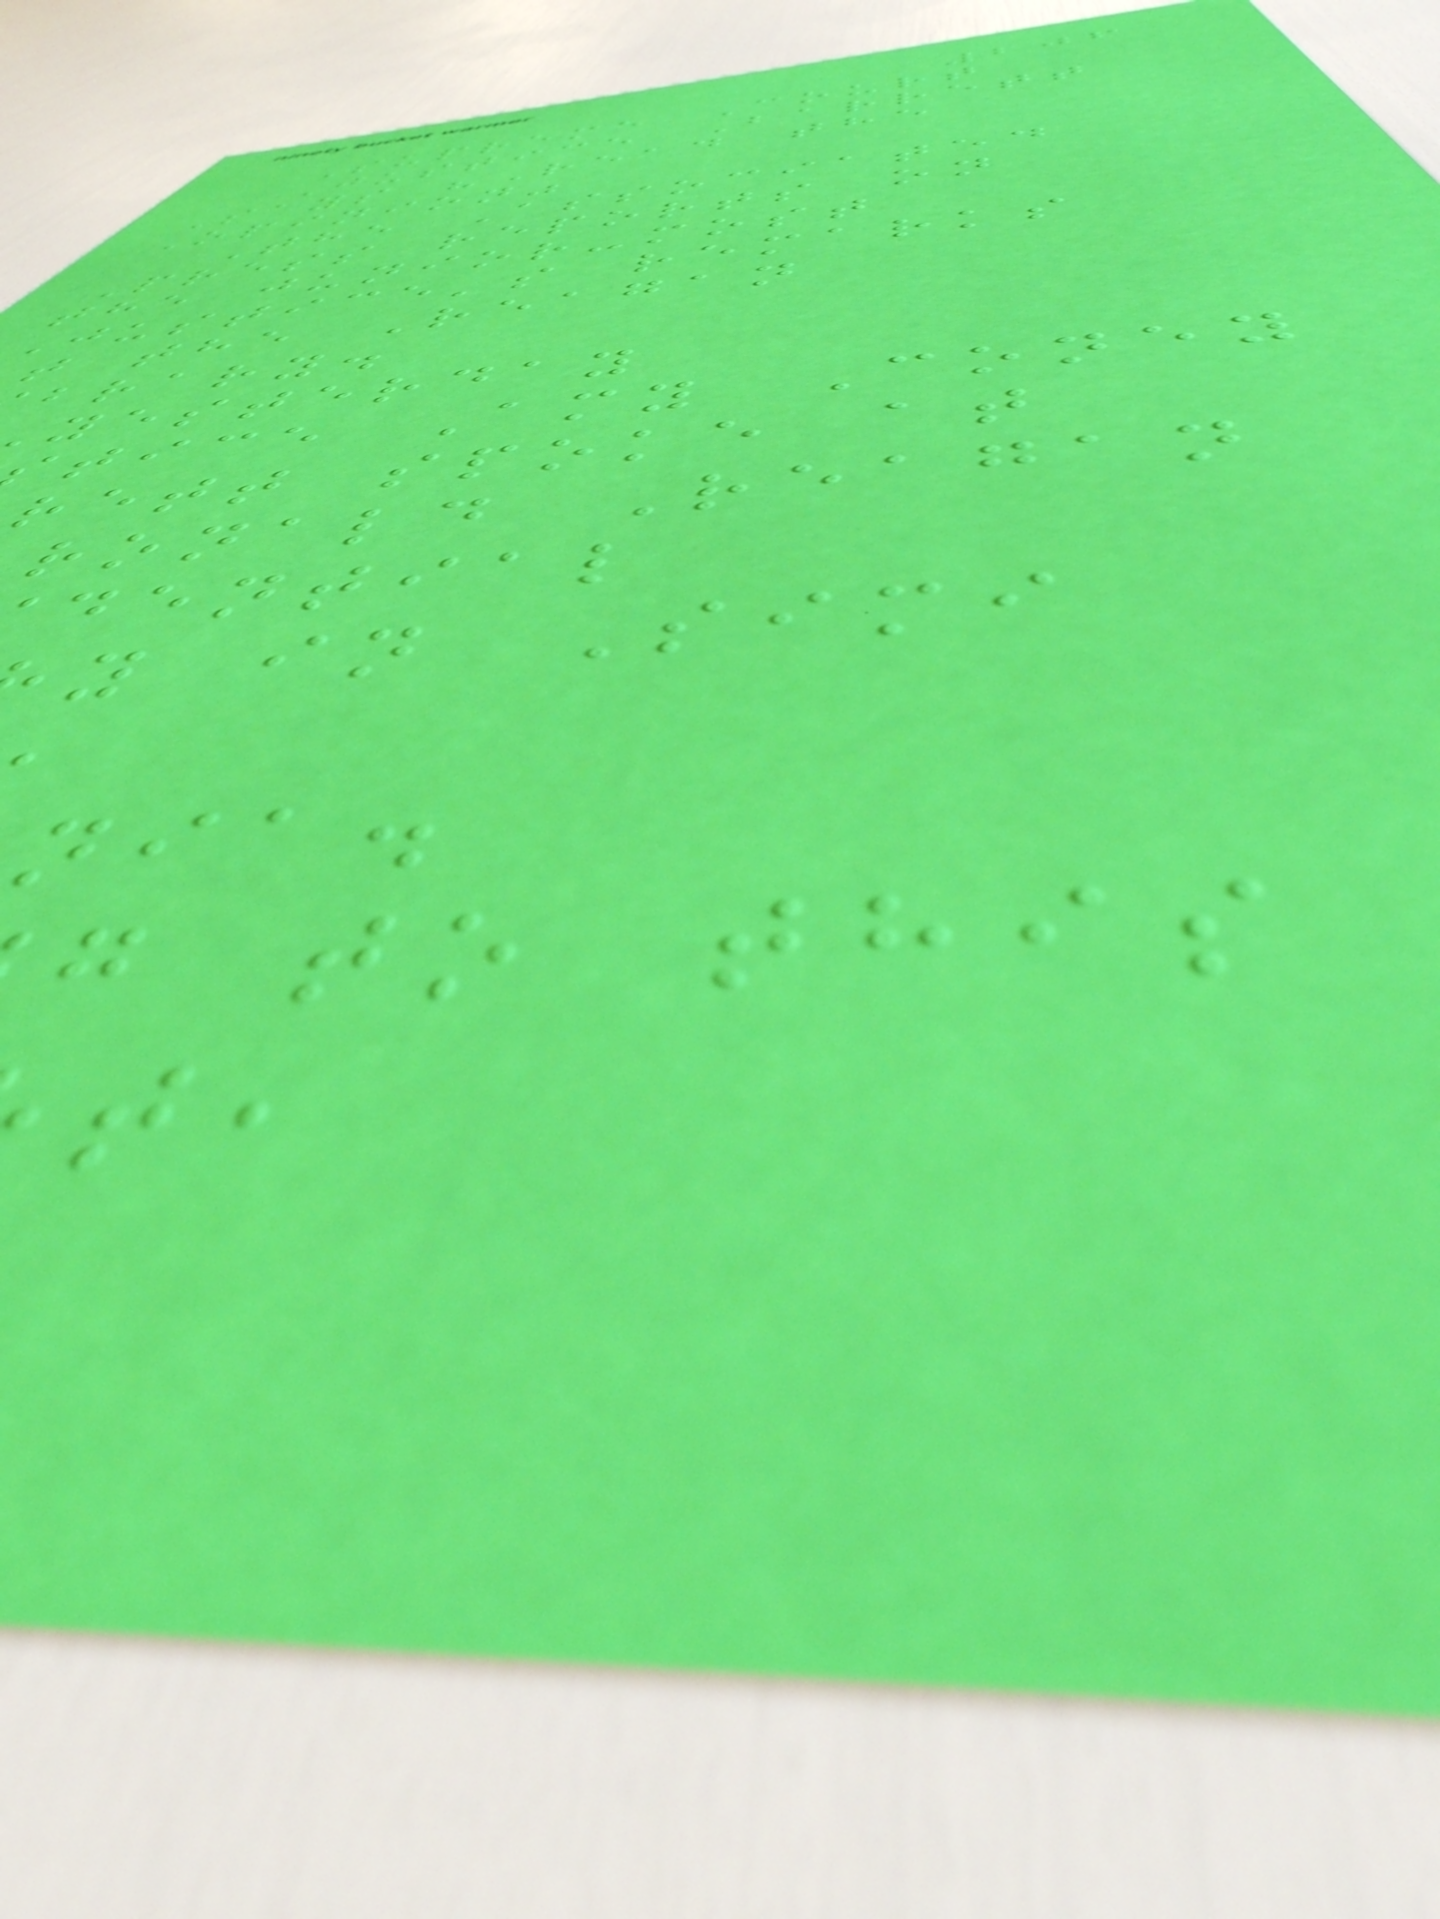206
Supreme Court
Justice Barrett
Says "Read the
Opinion"
The Associated
Press reports on
the junior-most
Justice's remarks
t the Reagan
brary.
yesterday
tice Amy Coney
rett spoke at
ronald Reagan
dential
y in Simi
nia.
g to this
